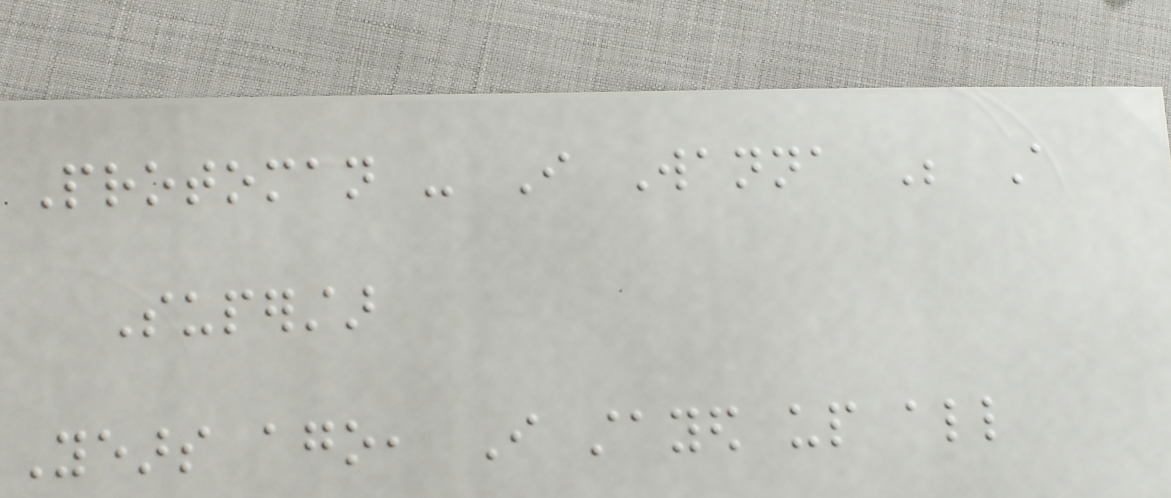Protoman - I Wanna Be A
Superstar
Years ago, I stayed up all
